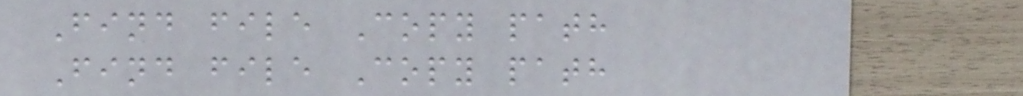Find file Copy path
Find file Copy path
